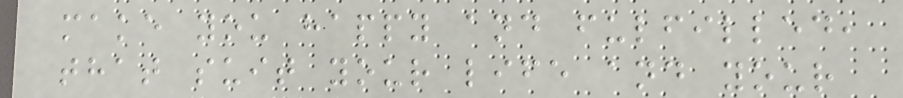make you happy and fulfilled,
that suit your life and your
